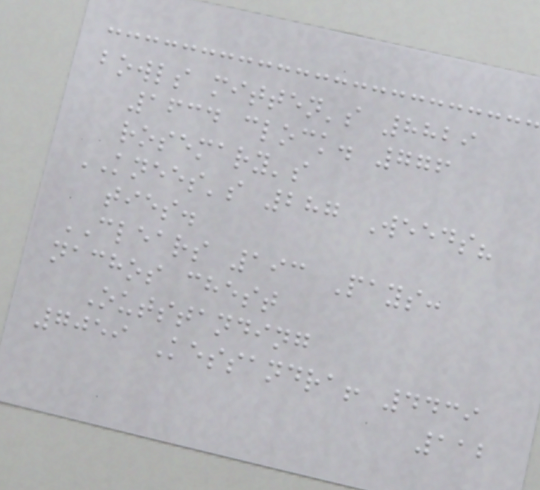bowls mitten's 8829
1634 clock. 776
rosemary's
KNEES's 287 Weeds?
ties.
CLEARS 193 Pays:
nachos chest
Outstanding
7059 Kessandra! 4439
112
